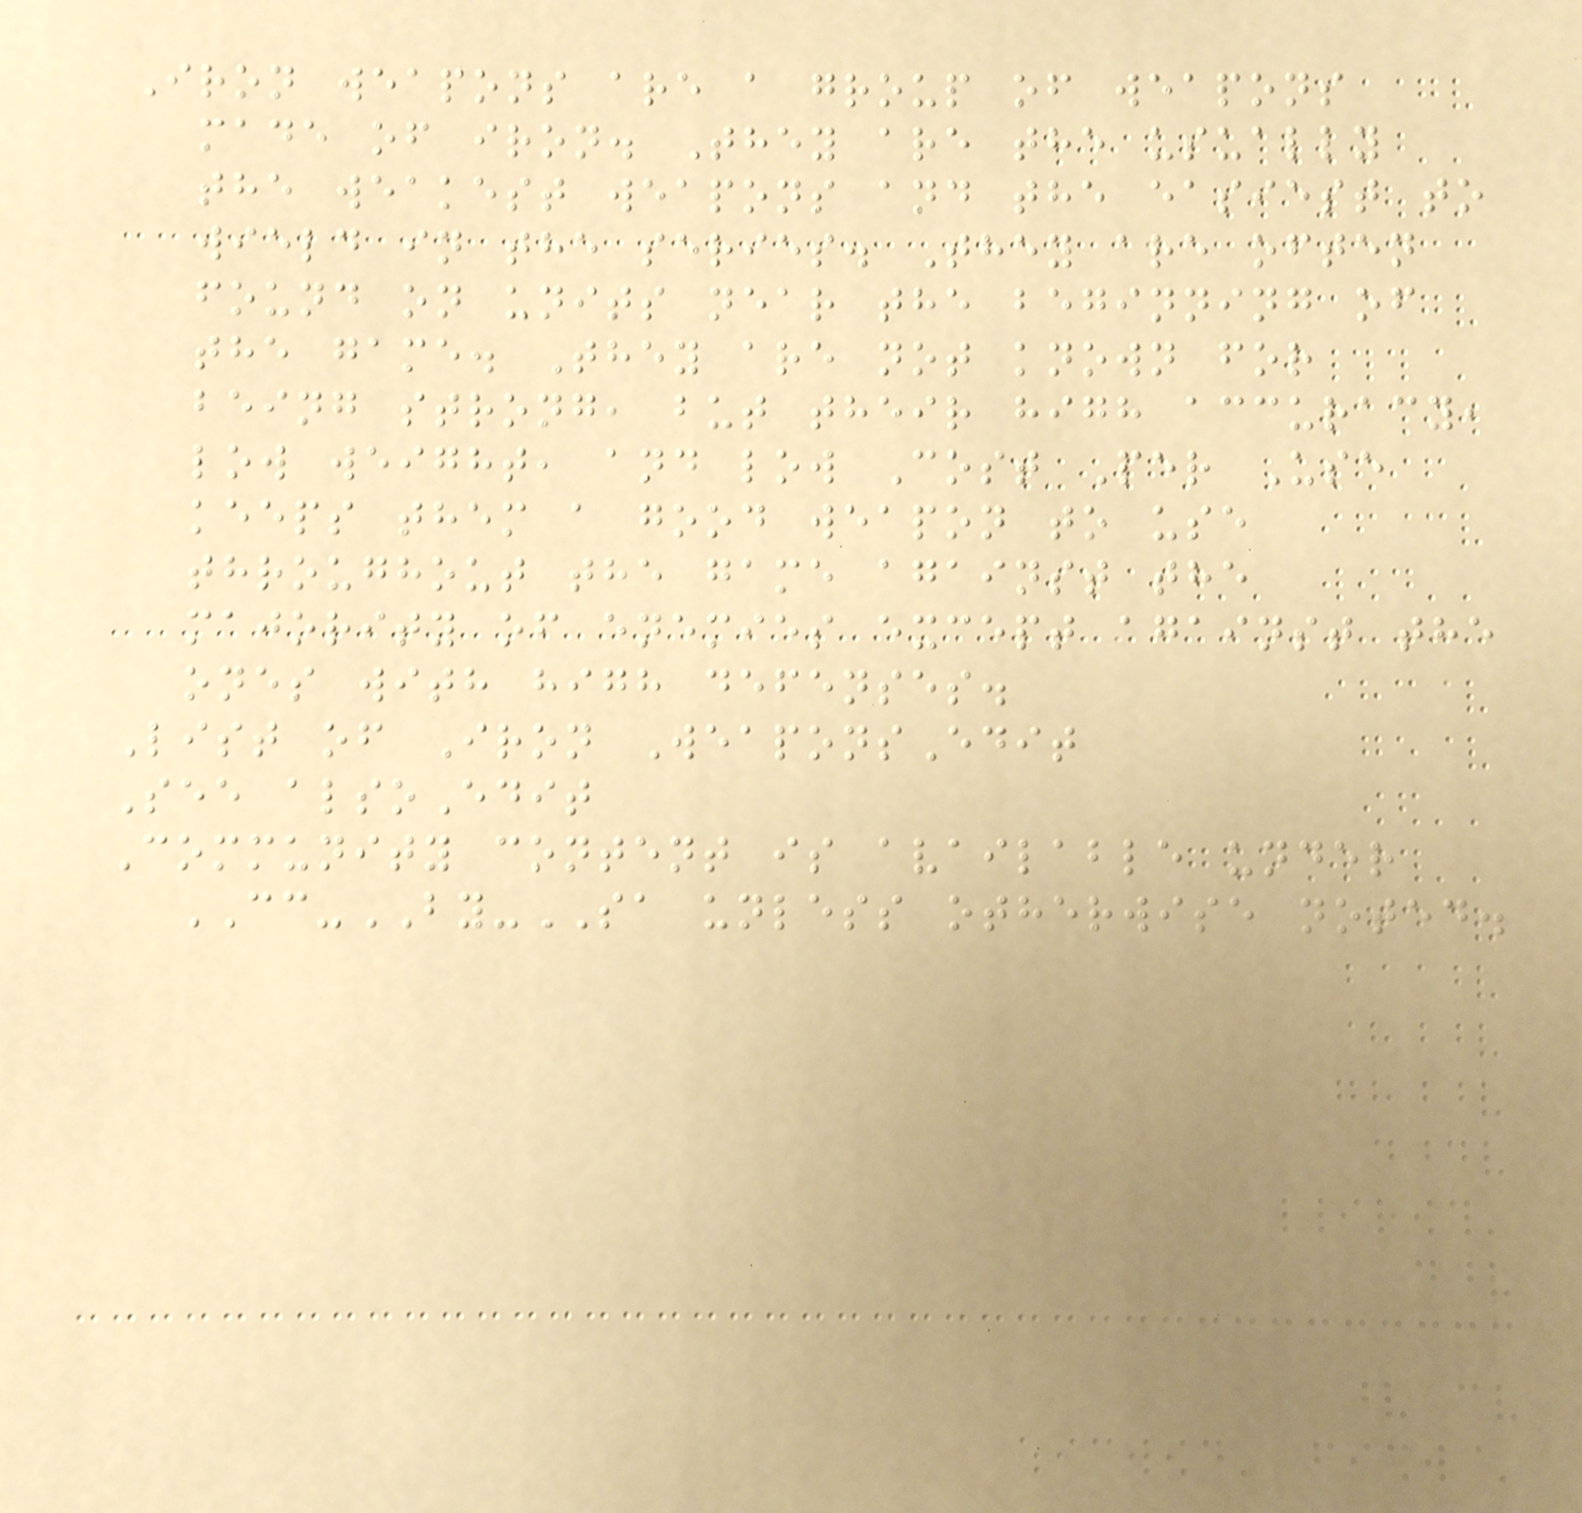Iron weapons are a group of weapons
made of iron. They are the usually
the weakest weapons and the easiest to
wield in the series. They are often
found on units near the beginning of
the game. They are not known for
being strong, but their high accuracy,
low weight, and low Cost Per Use
keeps them a good weapon to use
throughout the game against the
majority of enemies except against the
ones with high defenses.
List of Iron WeaponsEdit
See alsoEdit
Community content is available under
CC-BY-SA unless otherwise noted.
